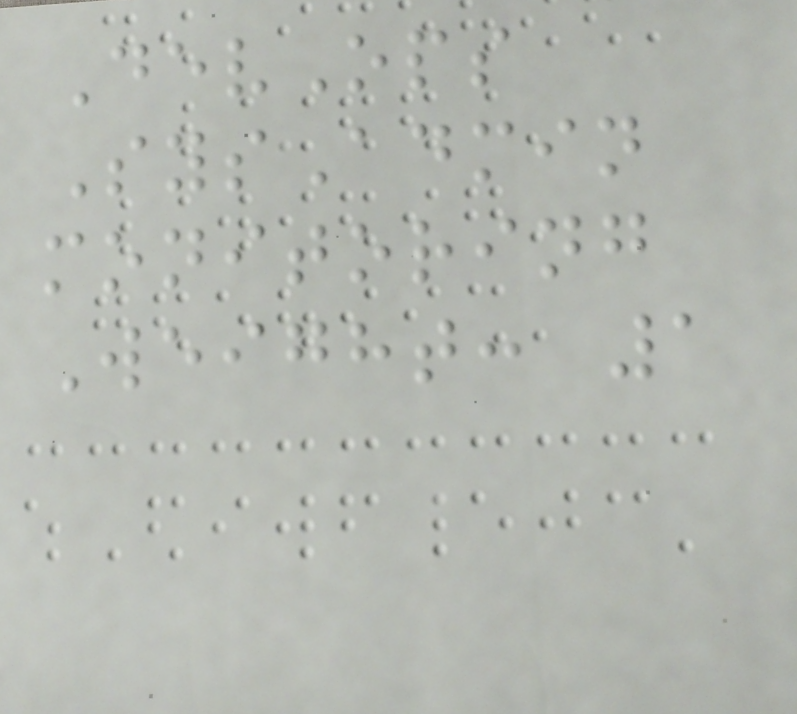DevOps
SysAdmin
monitoring
Weight: 1
